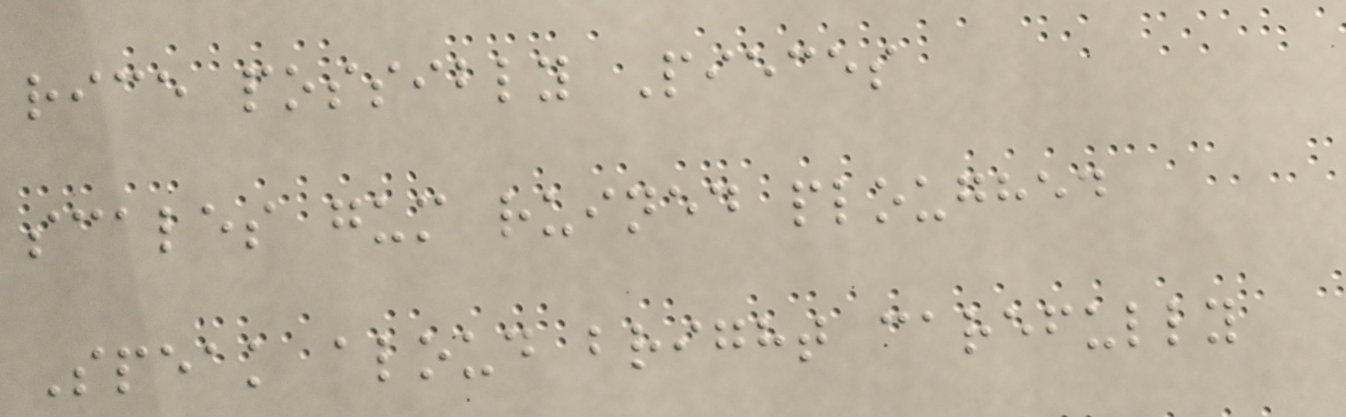rice possibly Pieces
scales gum ruined ploughed
Speak aloud bright carefully
